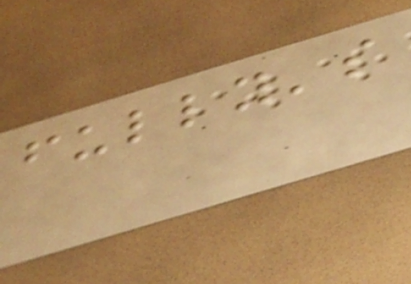fully's
